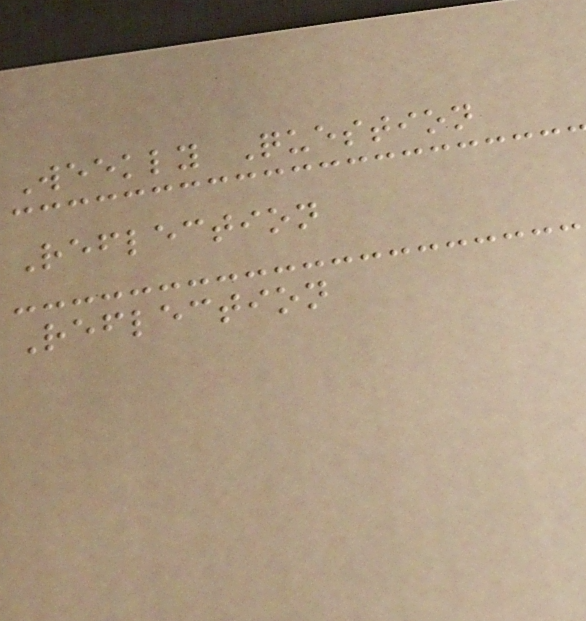Weekly Question
Reflection
Reflection
